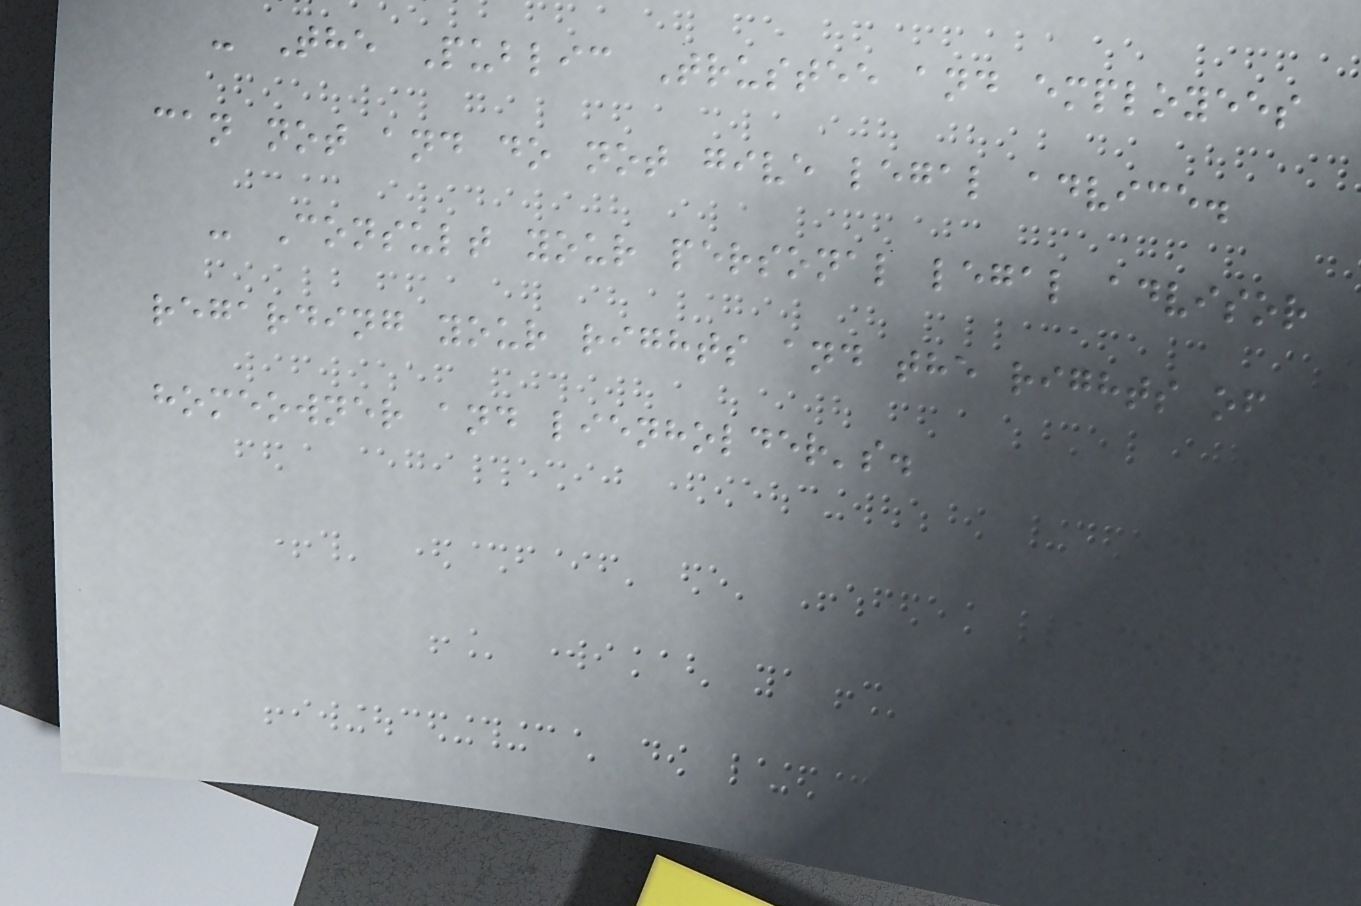- The Public Trustee and employees
can not and do not give legal advice.
- Consult your personal legal advisor
regarding your rights and the rights of
homeowner and lienholder's.
